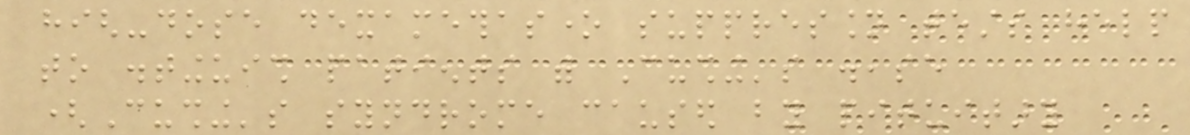high-dose dexamethasone suppression tests help
to distinguish patients with Cushing's disease
(Cushing's syndrome caused by pituitary
